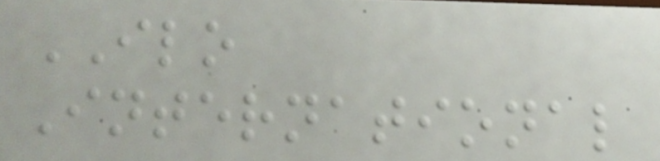ILO
International
